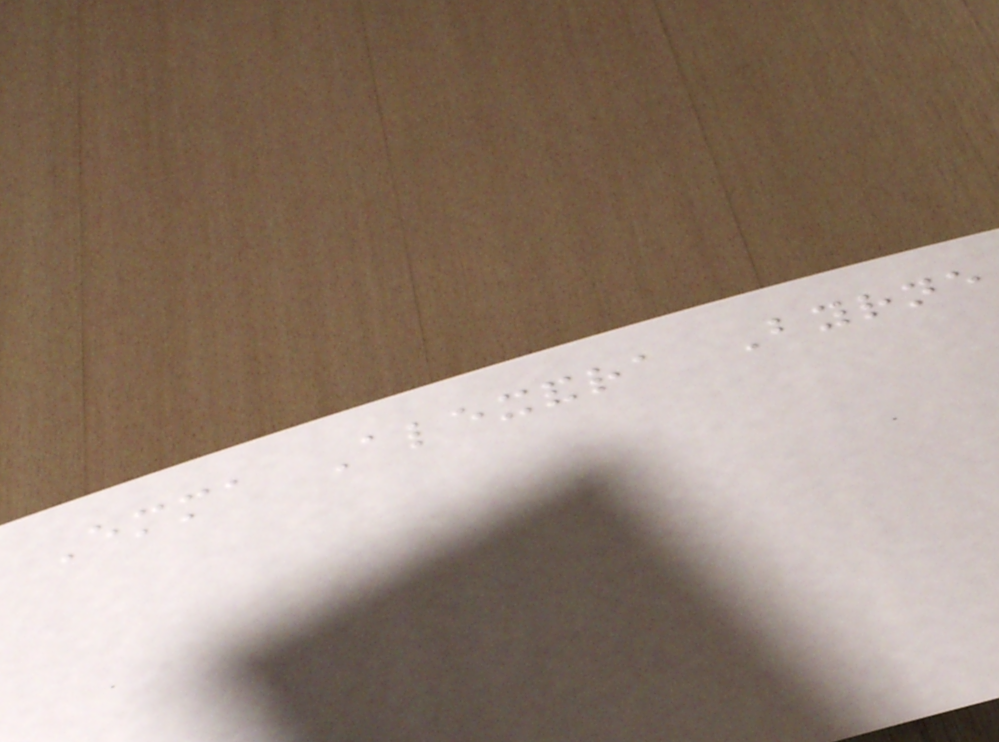Emma Alexandra Byrne
